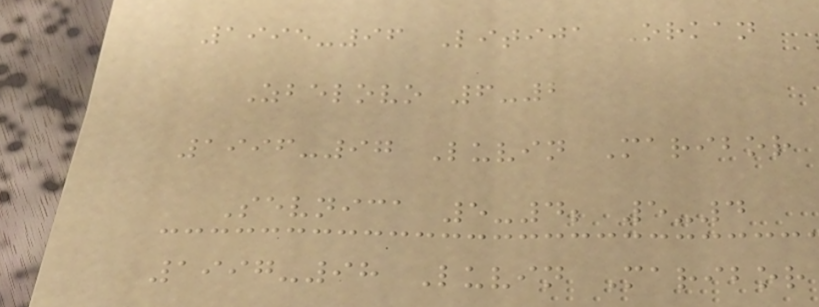1995-96 Litija Orkan
Zbelovo 6-2
1996-97 Luvin Maribor
Sevnica 5-4; 5-4
1997-98 Luvin Maribor
